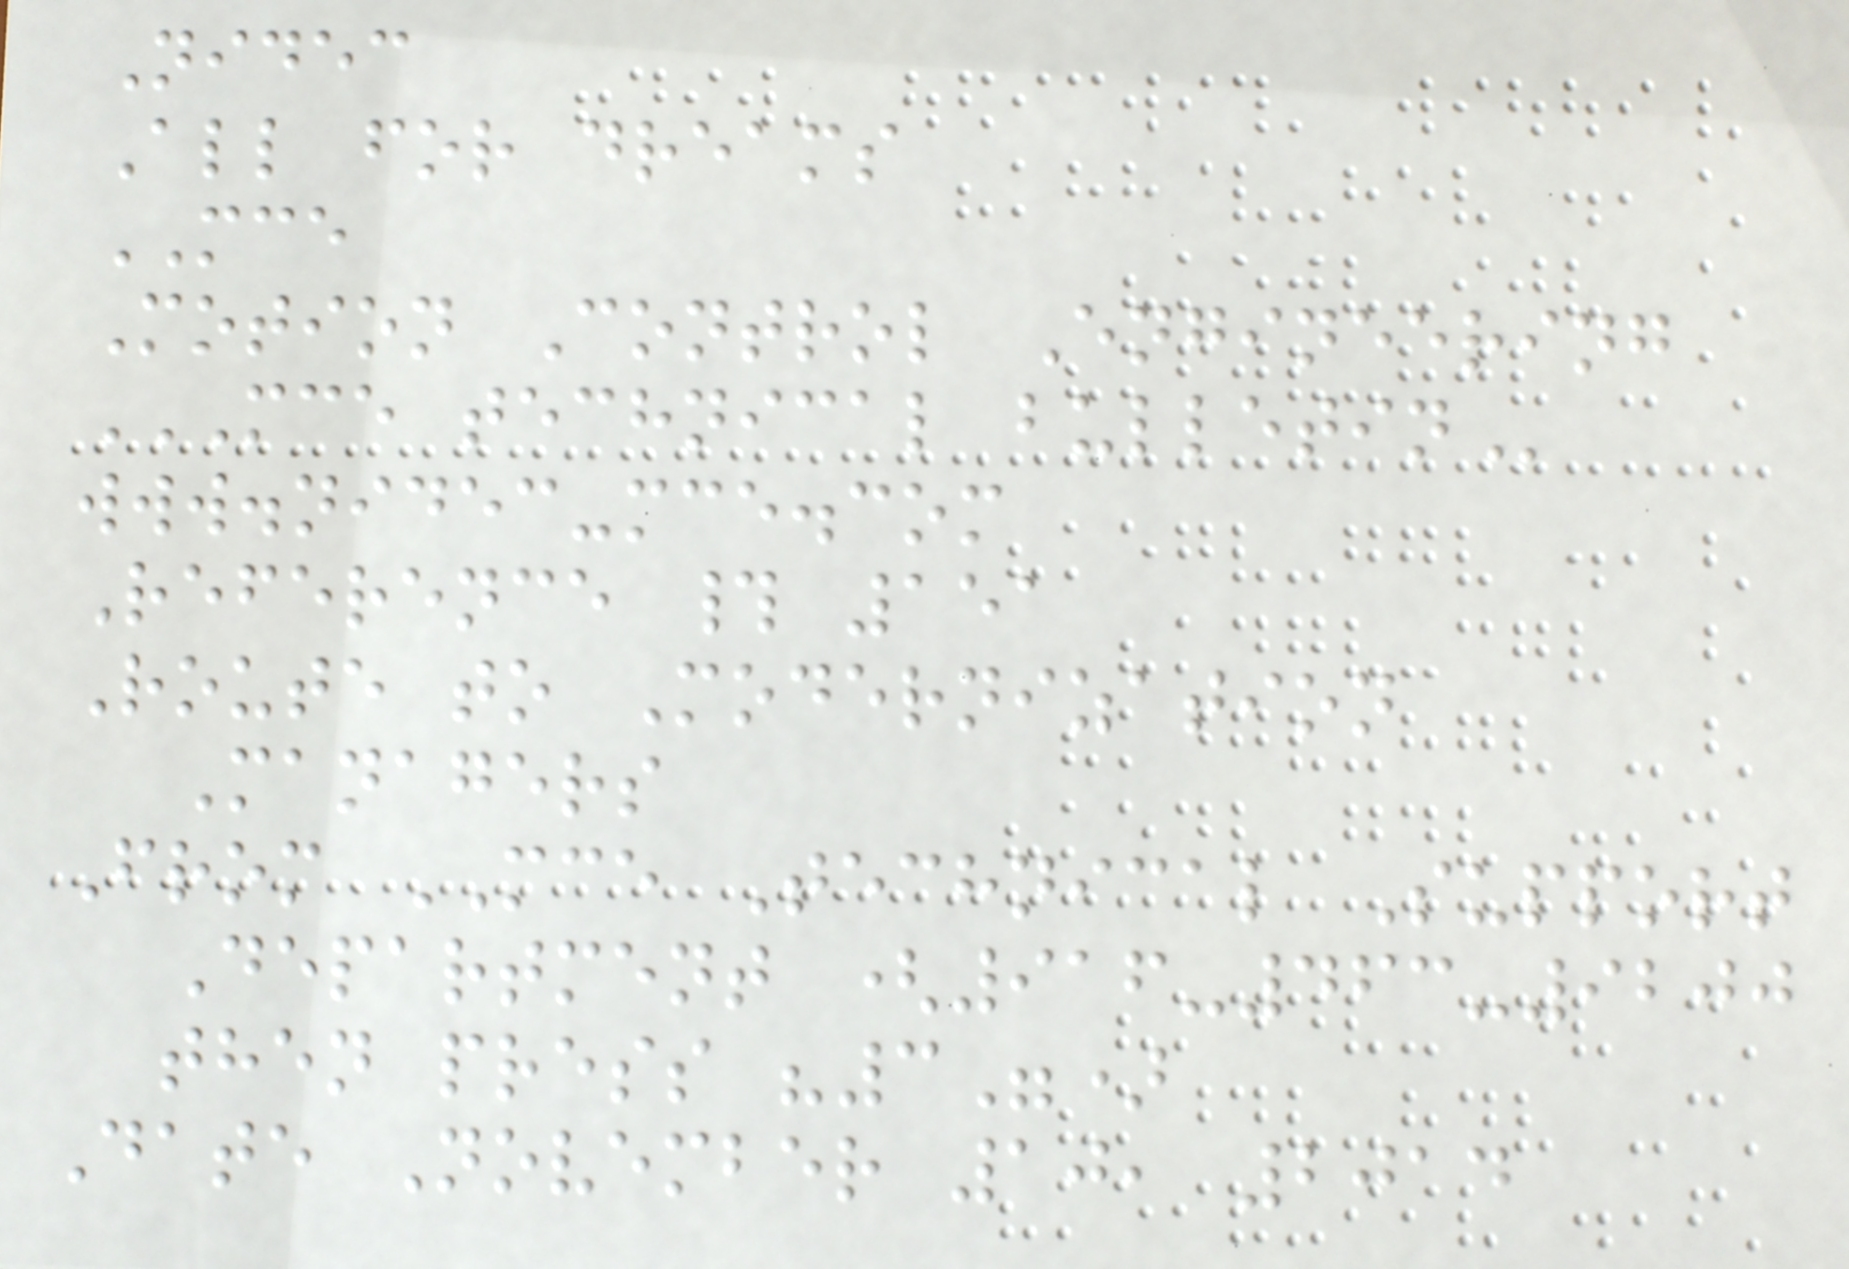Nidec
All for dreams
MCE
Motion Control Engineering
MCE TECHNICAL BULLETIN
www.nidec-mce.com
Reference # 151
Route to Modernization
Managers
From MCE Technical Support
Department (916-463-9200
then press "3")
Date November 10, 2014
